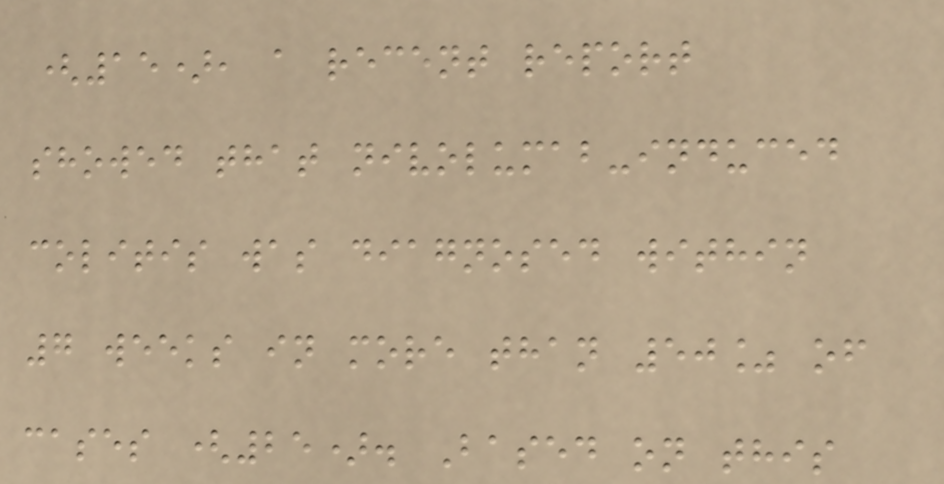(15), a recent report
showed that nivolumab-induced
colitis was diagnosed within
7 weeks in more than 50% of
cases (25). Based on this
